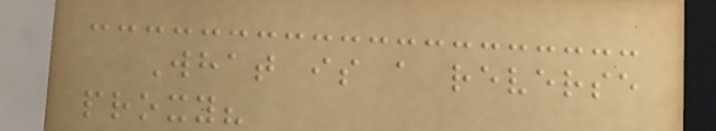What is a reverse
proxy?
